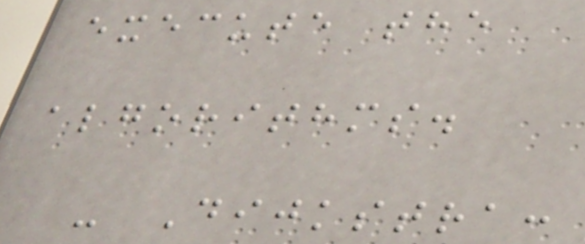execute the
algorithms.
- Dijkstra:
